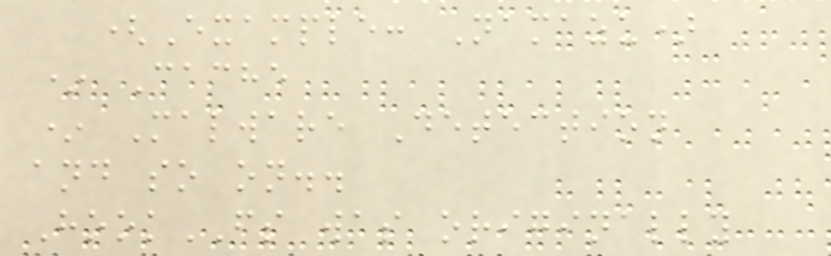(Example: Namazu)
* Cache
* Malware Detection
and so on..
HookFS was originally
